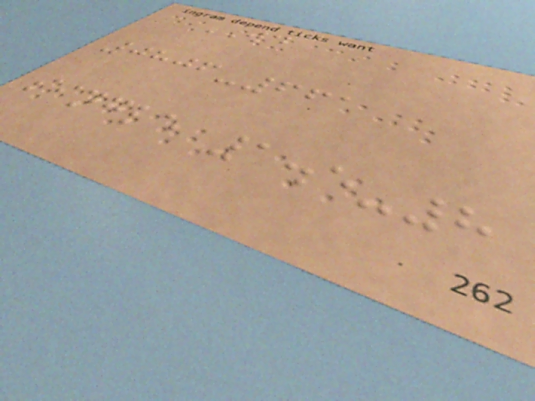WD
0806-661
single 1.5-8
